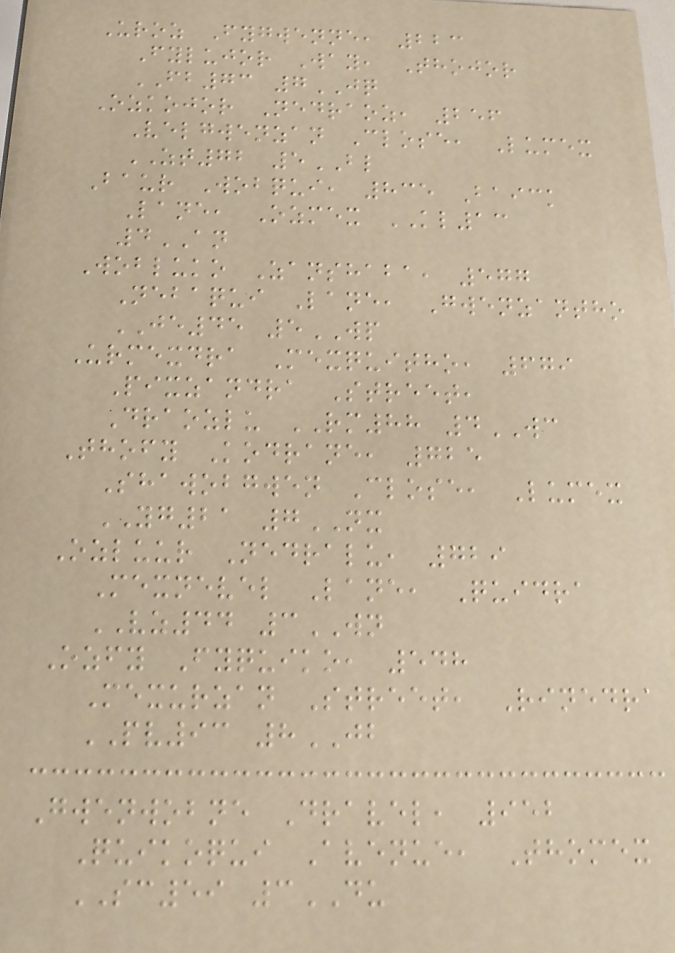Uroz Fygwenne, 223
Fylujor Way, Thojor
FB73 7JQ
Ozkojor Nedraoz, 256
Velgwenzan Close, Lumex
ZT72 5BL
Baur Wobqui, 835 Baick
Lane, Ozmex KL13
4AN
Wobluko Zanshaba, 577
Nebaqui Lane, Gwenzantho
JE45 5WP
Urmexdra Mexquitho, 679
Pixzandra Street,
Draozlu RM88 4WC
Thofy Kodrane, 725
Shawobgwen Close, Lumex
YG21 7NX
Ozluur Nedralu, 729
Mexnevel Lane, Quidra
VZ44 3WN
Ozfy Fyquiko, 548
Mexurzan Street, Rinedra
PV93 8JB
Gwenwobne Dravel, 952
Quikoqui Avenue, Thomex
SC59 3DU
